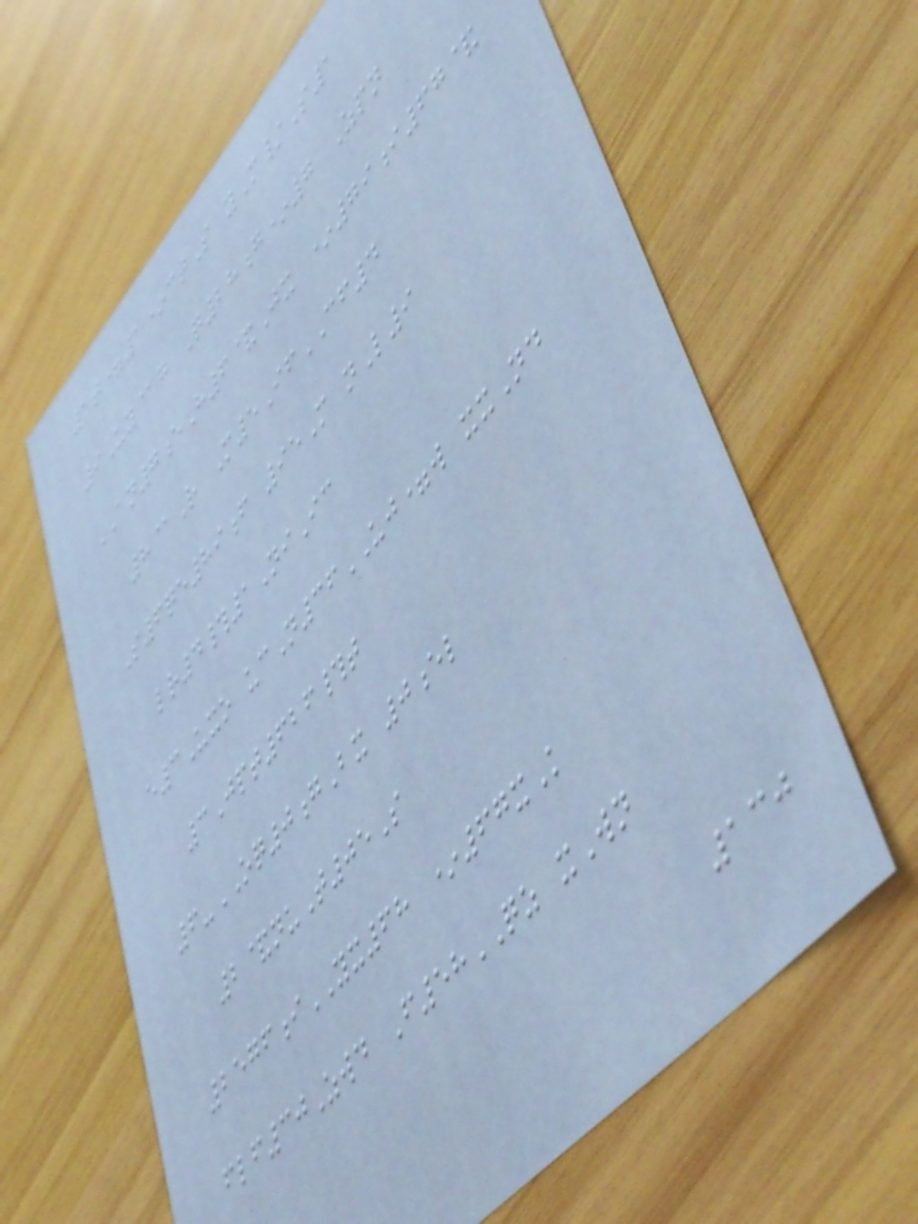1t=1*ctS yM/S1
9Uy@g Q28g*7 Zpn
AN7eH6&Jx *79i67&
8@R M5IfCF4
S6qe89f 95M nL9
lr4#1NiIc
e3Uxo ucN36UJ=w xxNd
3Jpt626#t
6-OQ0gBx 0el
2&nuT05S
2576iYX68 *67xK
flf30Zwd F58QZ xWn
130
